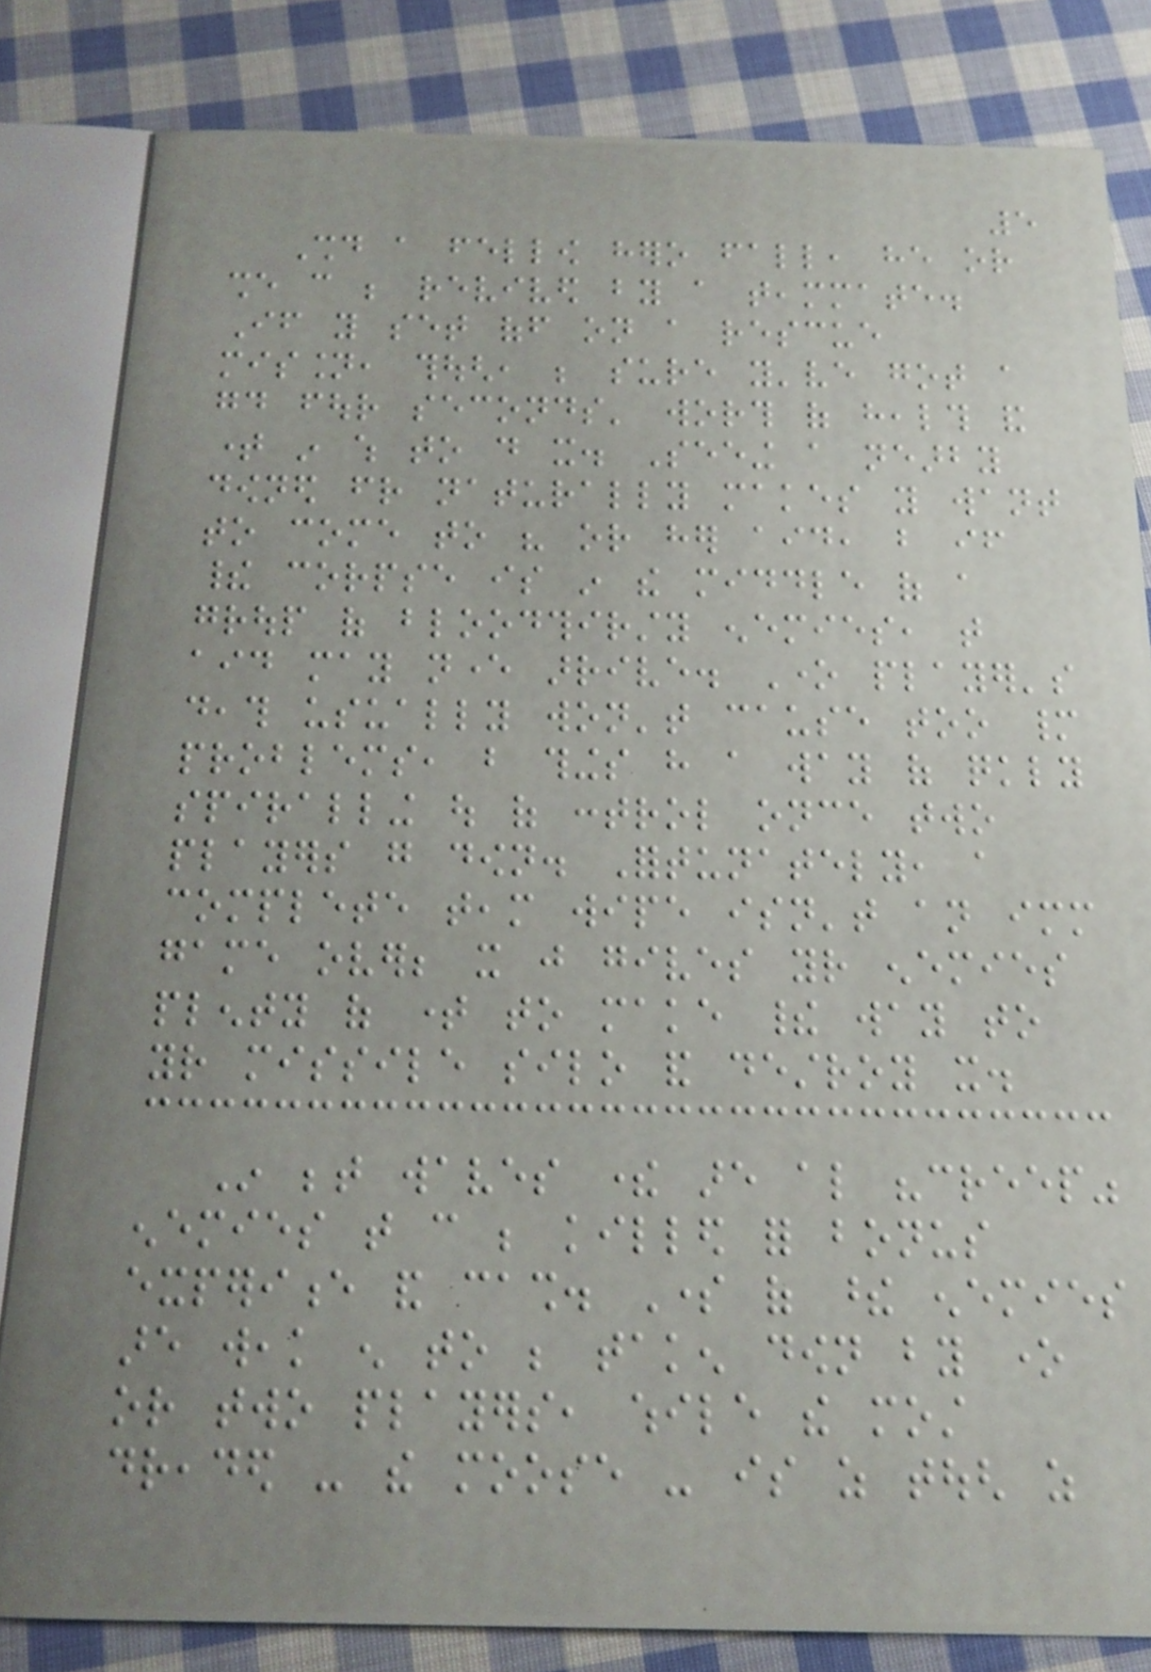5
Should a fellow hero fall, he or
she can be revived by a teammate.
If you set off on a rescue
mission, though, be sure you've got a
good four seconds' worth of health and
time in which to do it. Seeing a nearby
downed friend naturally makes you want
to come to his or her aid, but if
their corpse is in the middle of a
group of bloodthirsty enemies, that
aid may never arrive. One player's
death usually won't cause too many
problems, but things have a way of quickly
spiralling out of control once two
players go down. Fortunately, a
complete team wipe isn't an immediate
game over; it just gives your enemies
plenty of time to make their way to
your missile silo and destroy it.
In between waves there are also "creep"
enemies that can be killed for bonus
experience and cash. Some of these enemies
are weak enough to be taken down by one
or two players, while the most
dreaded - the moose - is as tough as
